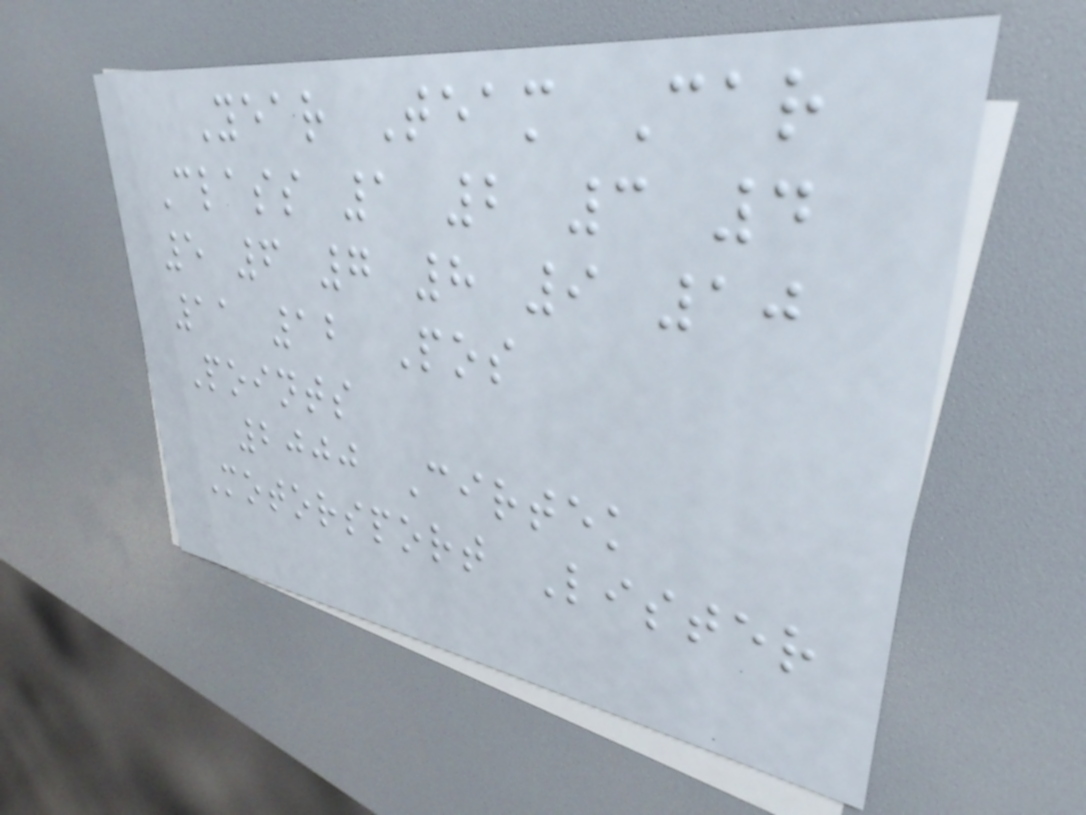Year Team Car
Class 1 2 3 4
5 6 7 8 9 10
11 12 Pos
Points
2000 Cirtek
Motorsport Lister
